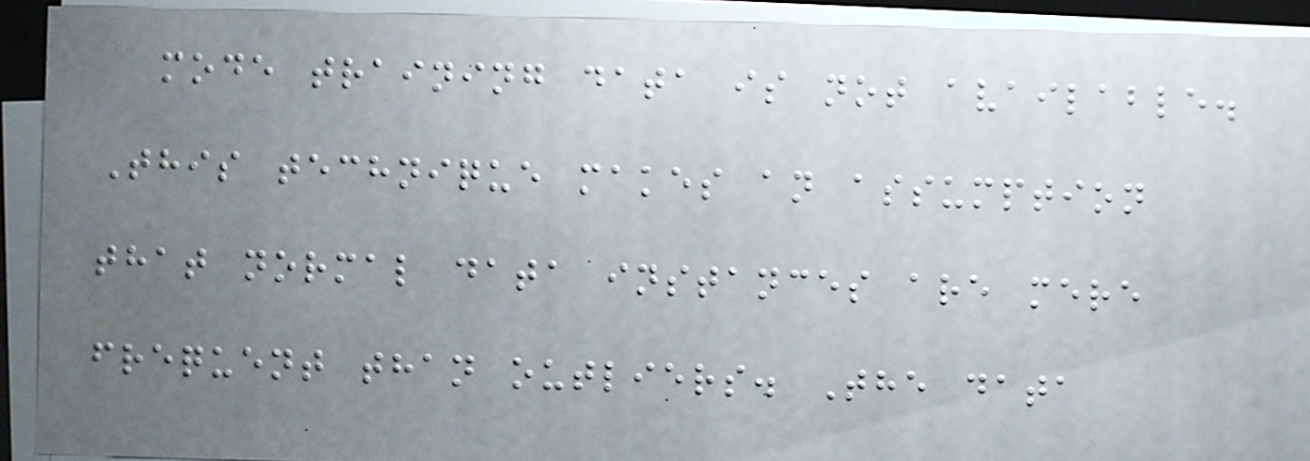mode training data is not available.
This technique makes an assumption
that normal data instances are mere
frequent than outliers. The data
